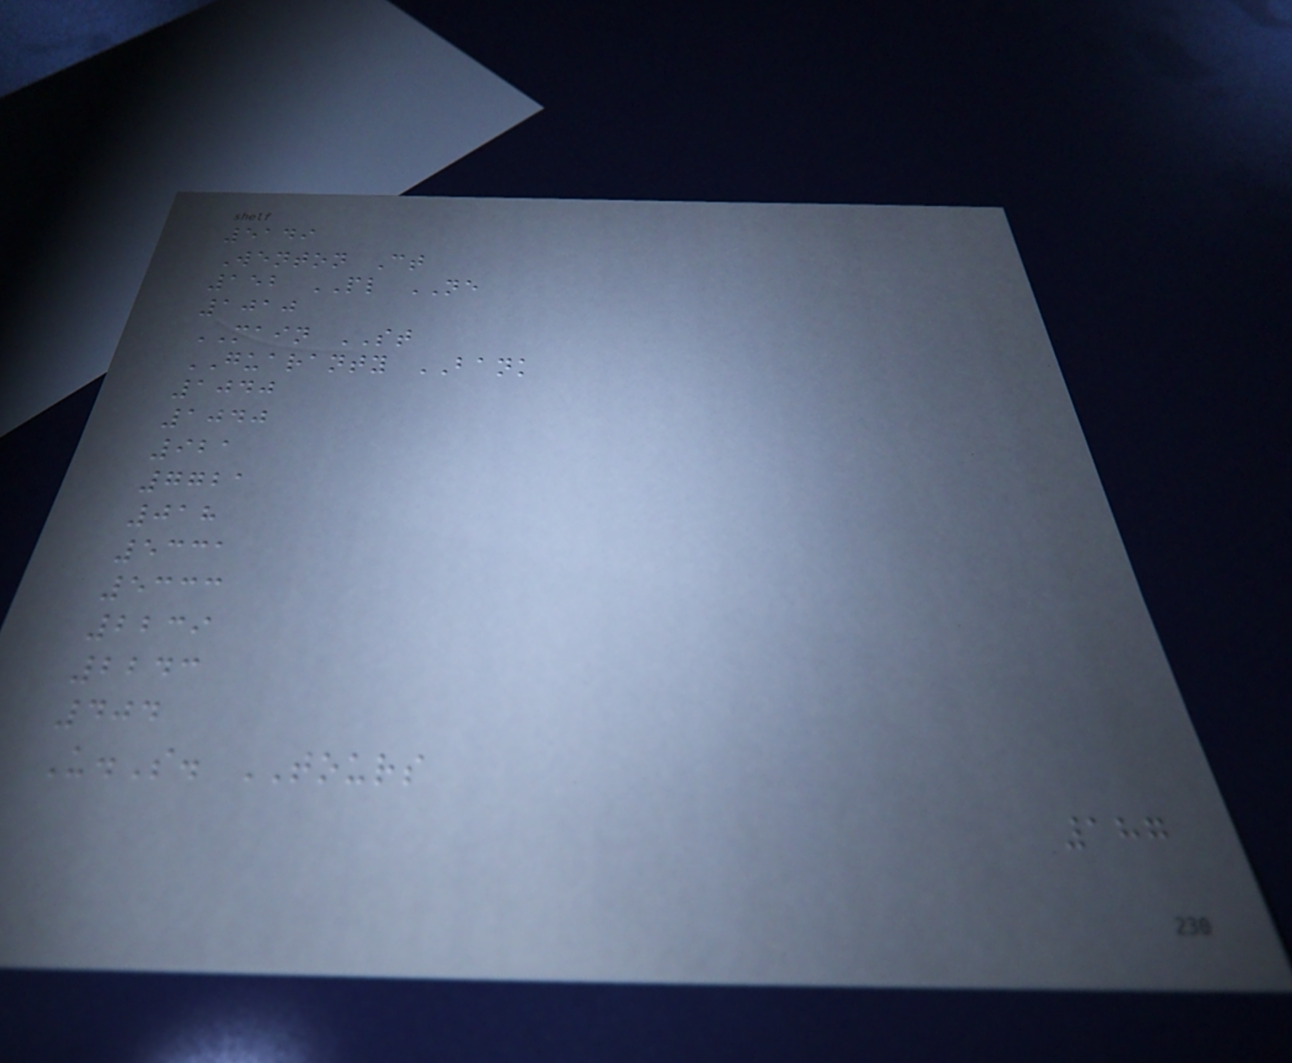5149
Wenton Ct
152 PL NE
1010
MAIN ST
GUARANTY BANK
1040
1040
921
7721
018
5331
5333
2239
2243
404
U.S. TOURS
187
